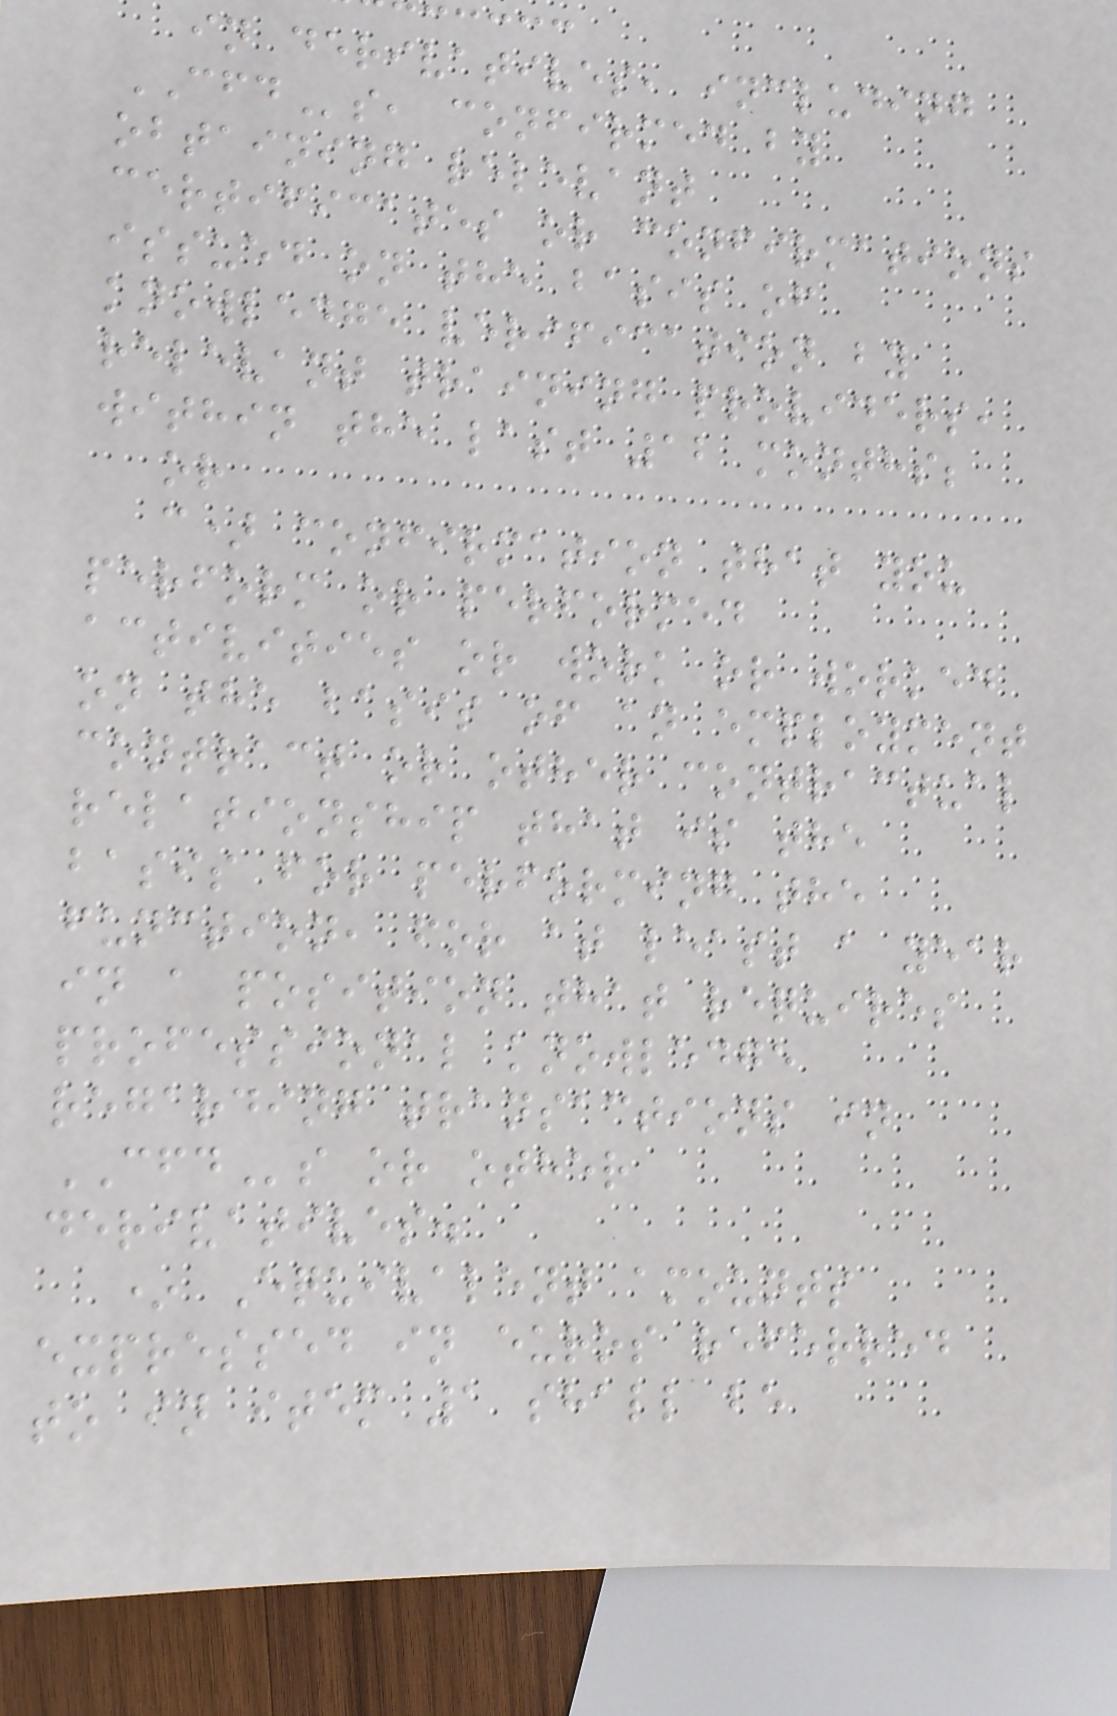in derivatives, including
CFDs, confirmed by
obtaining relevant
certificates or confirmations
issued on the basis of
knowledge verification by
relevant training providers,
within the last 12 months;
or
c) confirmation that you
perform or performed
activities or work or worked
on the basis of an employment
contract or other contractual
relationship that is the
basis for performing the
function, for at least a year
in a position that requires
professional knowledge
regarding transactions in
CFDs or other
derivatives.
* Equivalent amounts
expressed in euros referred
to in item 1 shall be
